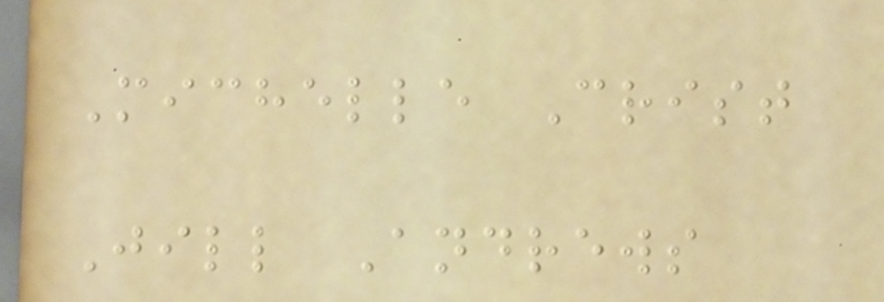Michelle Crist
Jill Andrews
